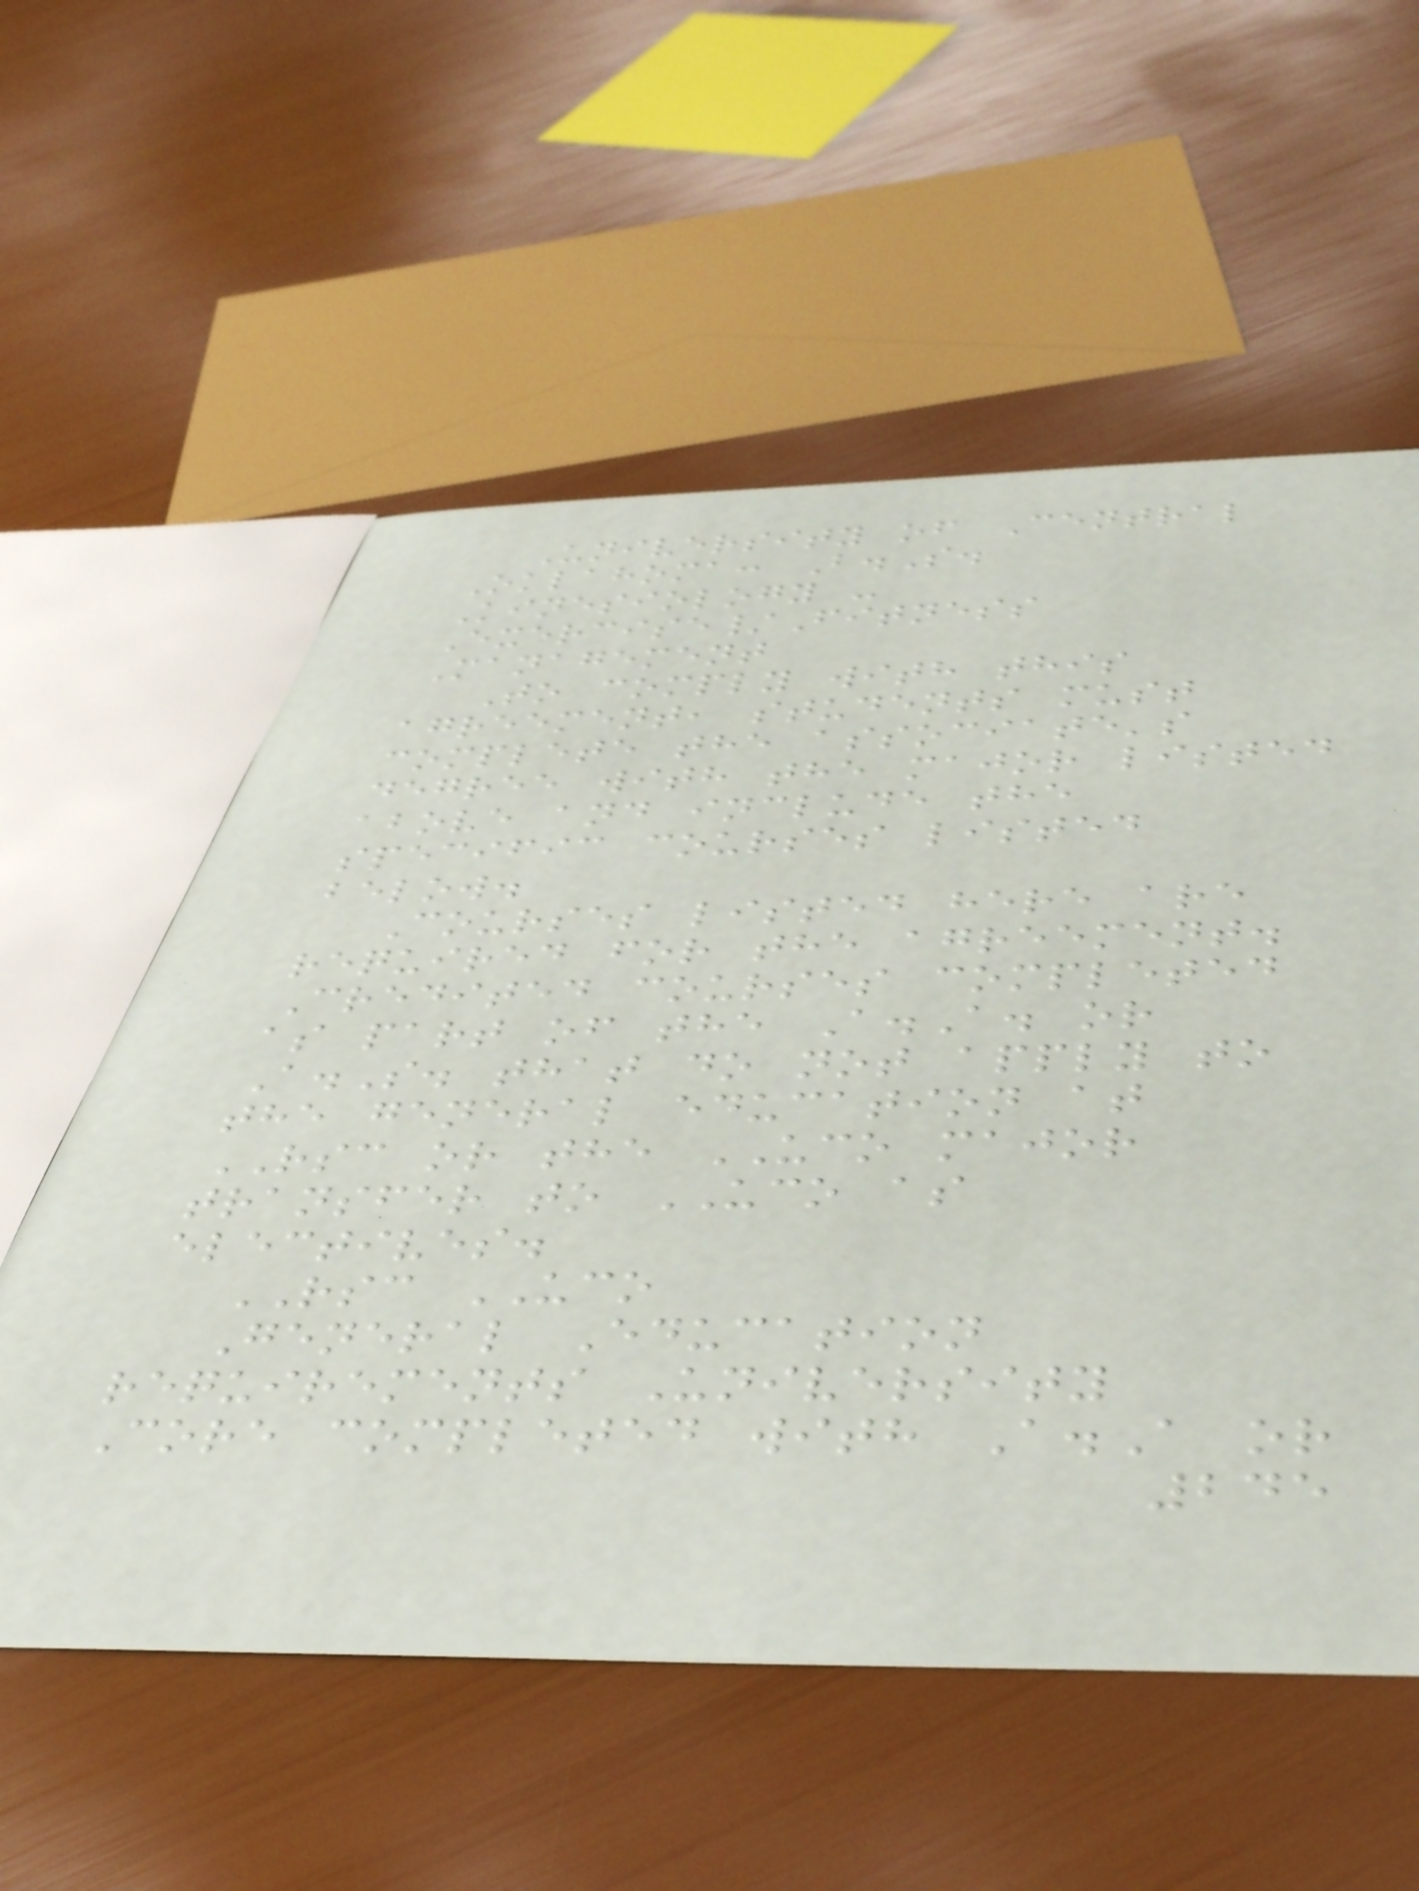University of Central
Oklahoma: B.S.
Kinesiology -
Exercise/Fitness
Management
To comply with this
agreement, students must
complete the associate's
degree with the major listed
above and include the
specific courses listed
below.
Courses listed here are
required for the agreement.
Credited courses completed
as part of the A.A. or
A.S. that do not apply to
the general education at
RSC or the UCO major
transfer to UCO as
electives.
RSC UCO
General Education
requirements University
Core completed with A.A or
245
